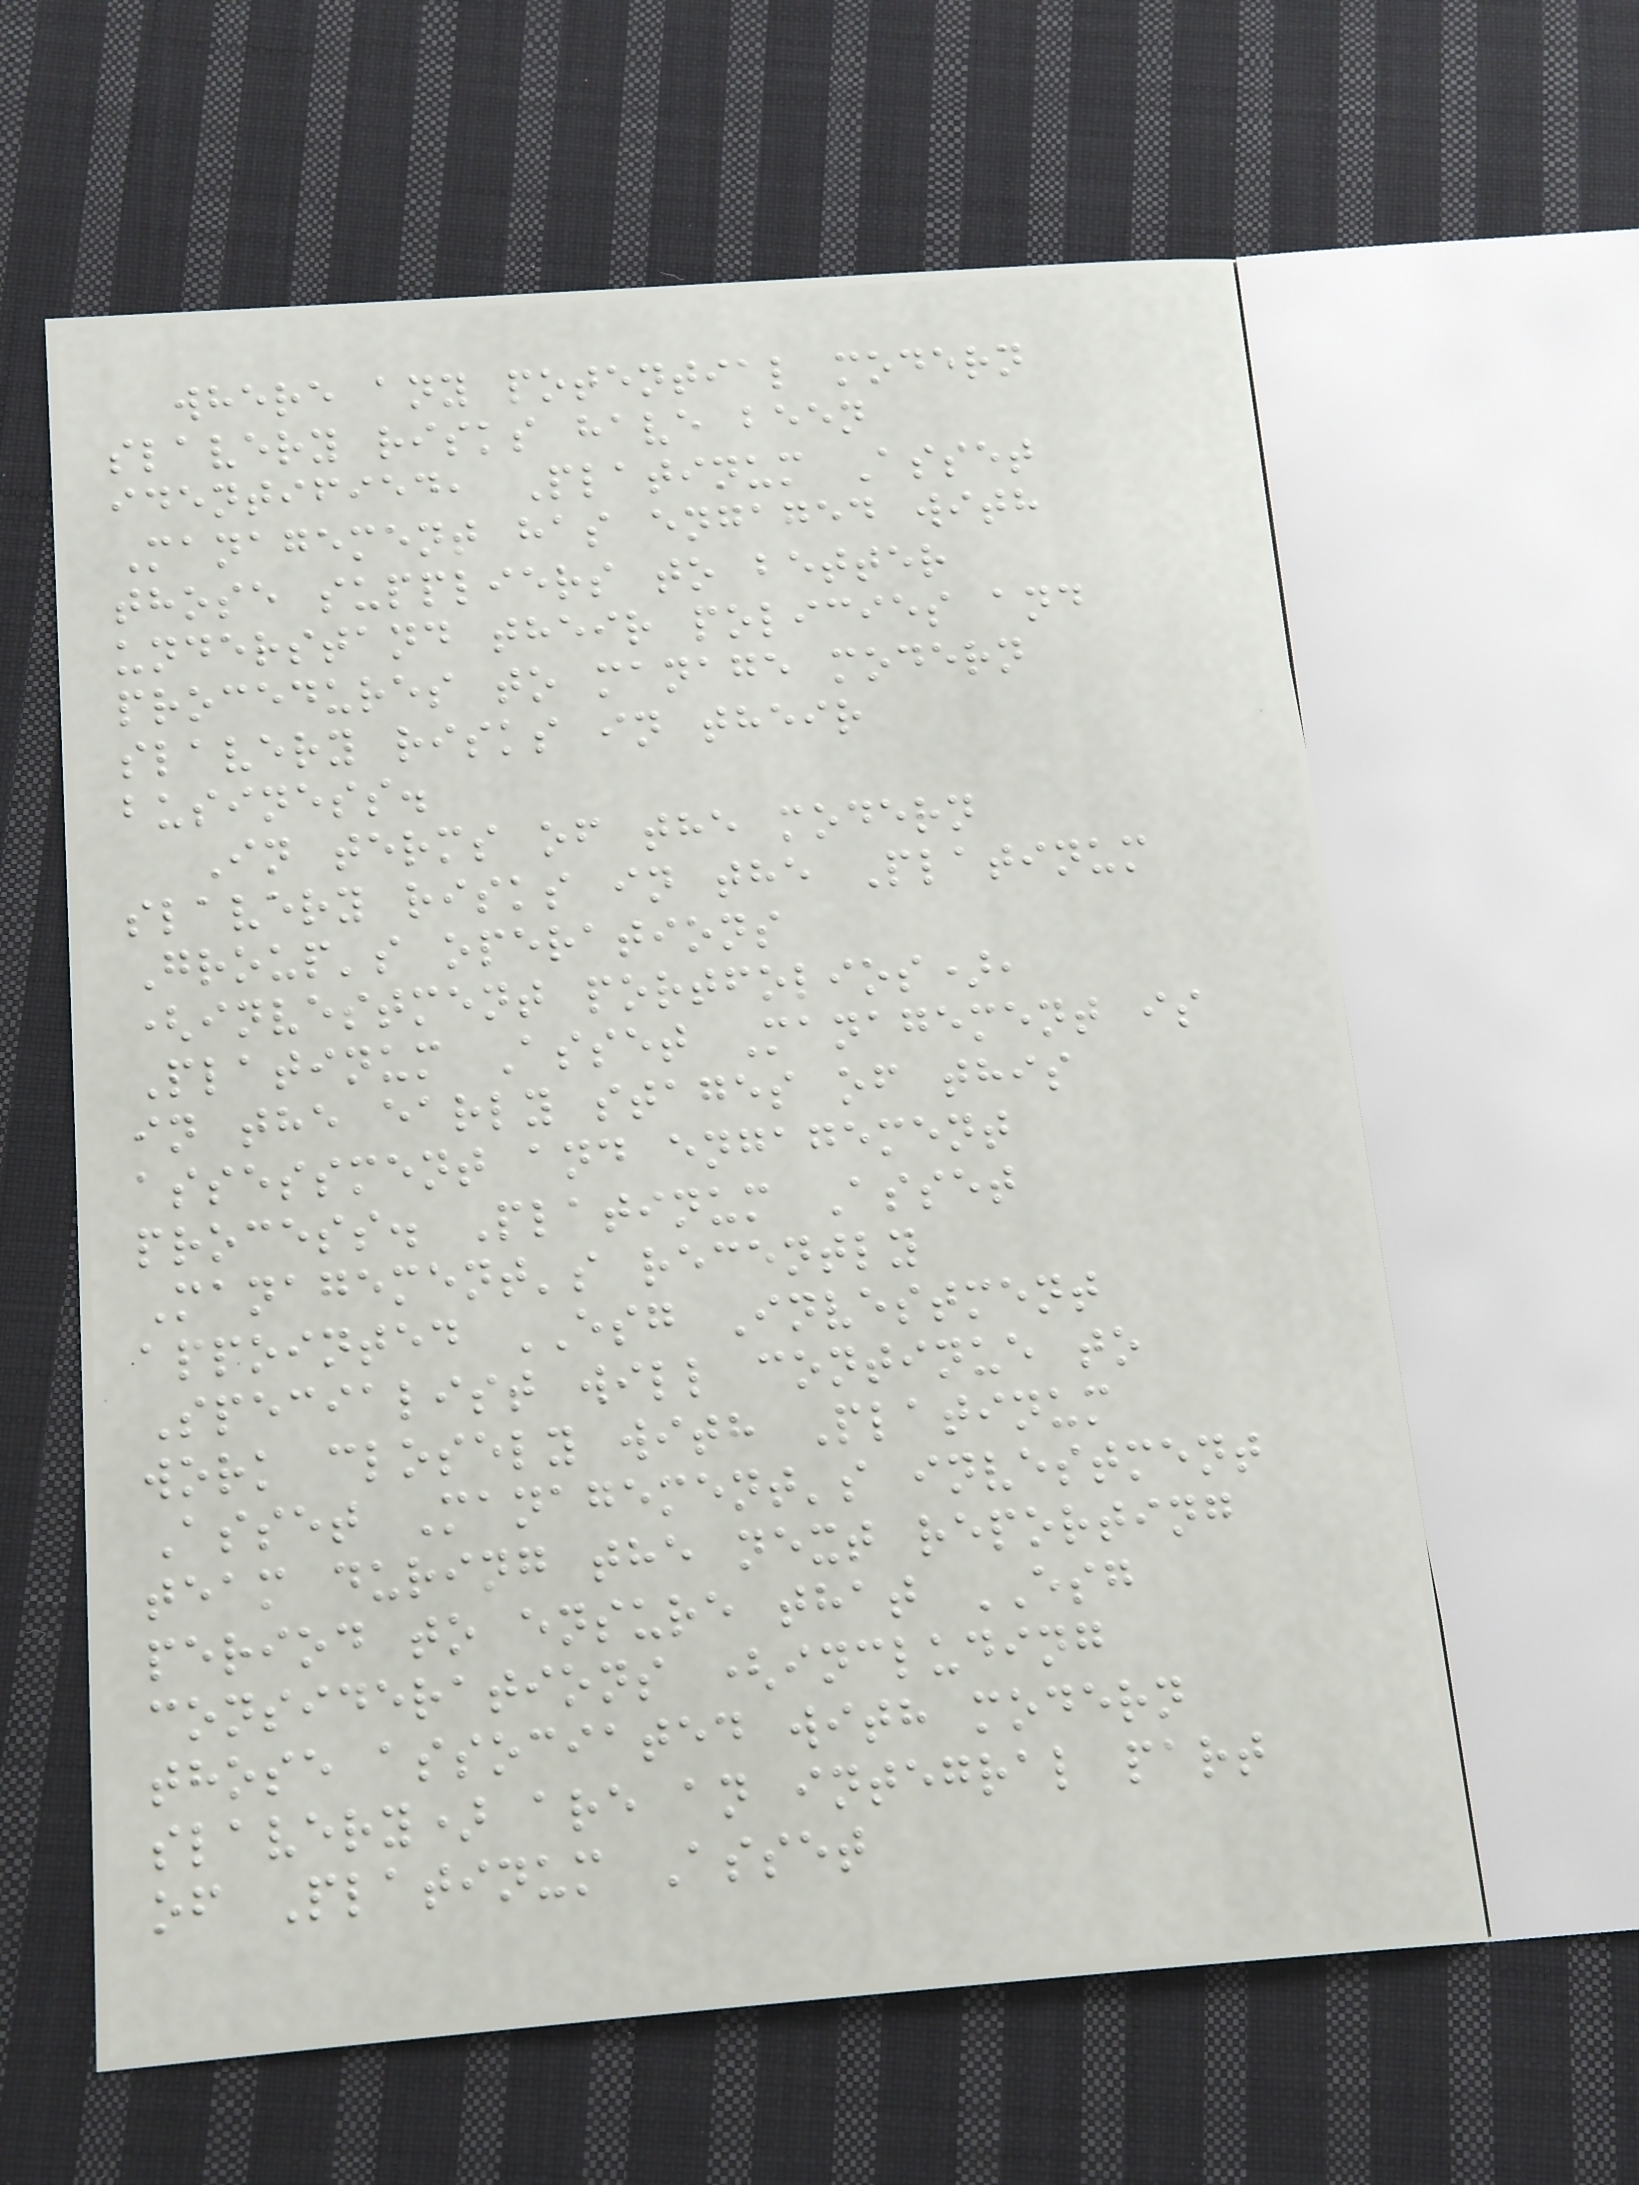where any potential modern
slavery risks have been
identified, Platinum Asset
Management has engaged with
those suppliers to better
understand their policies and
procedures to manage modern
slavery risks in their
business.
In terms of the modern
slavery risks in the Platinum
Group's operations
(investment portfolios),
Platinum Asset Management is
in the early stages of this
assessment and engagement
process. Platinum Asset
Management's recently
appointed ESG Investment
Specialist will continue to
work closely with Platinum
Asset Management's investment
team during the next reporting
period to ensure that ESG
considerations (including
those associated with modern
slavery) are an integral part
of Platinum Asset
